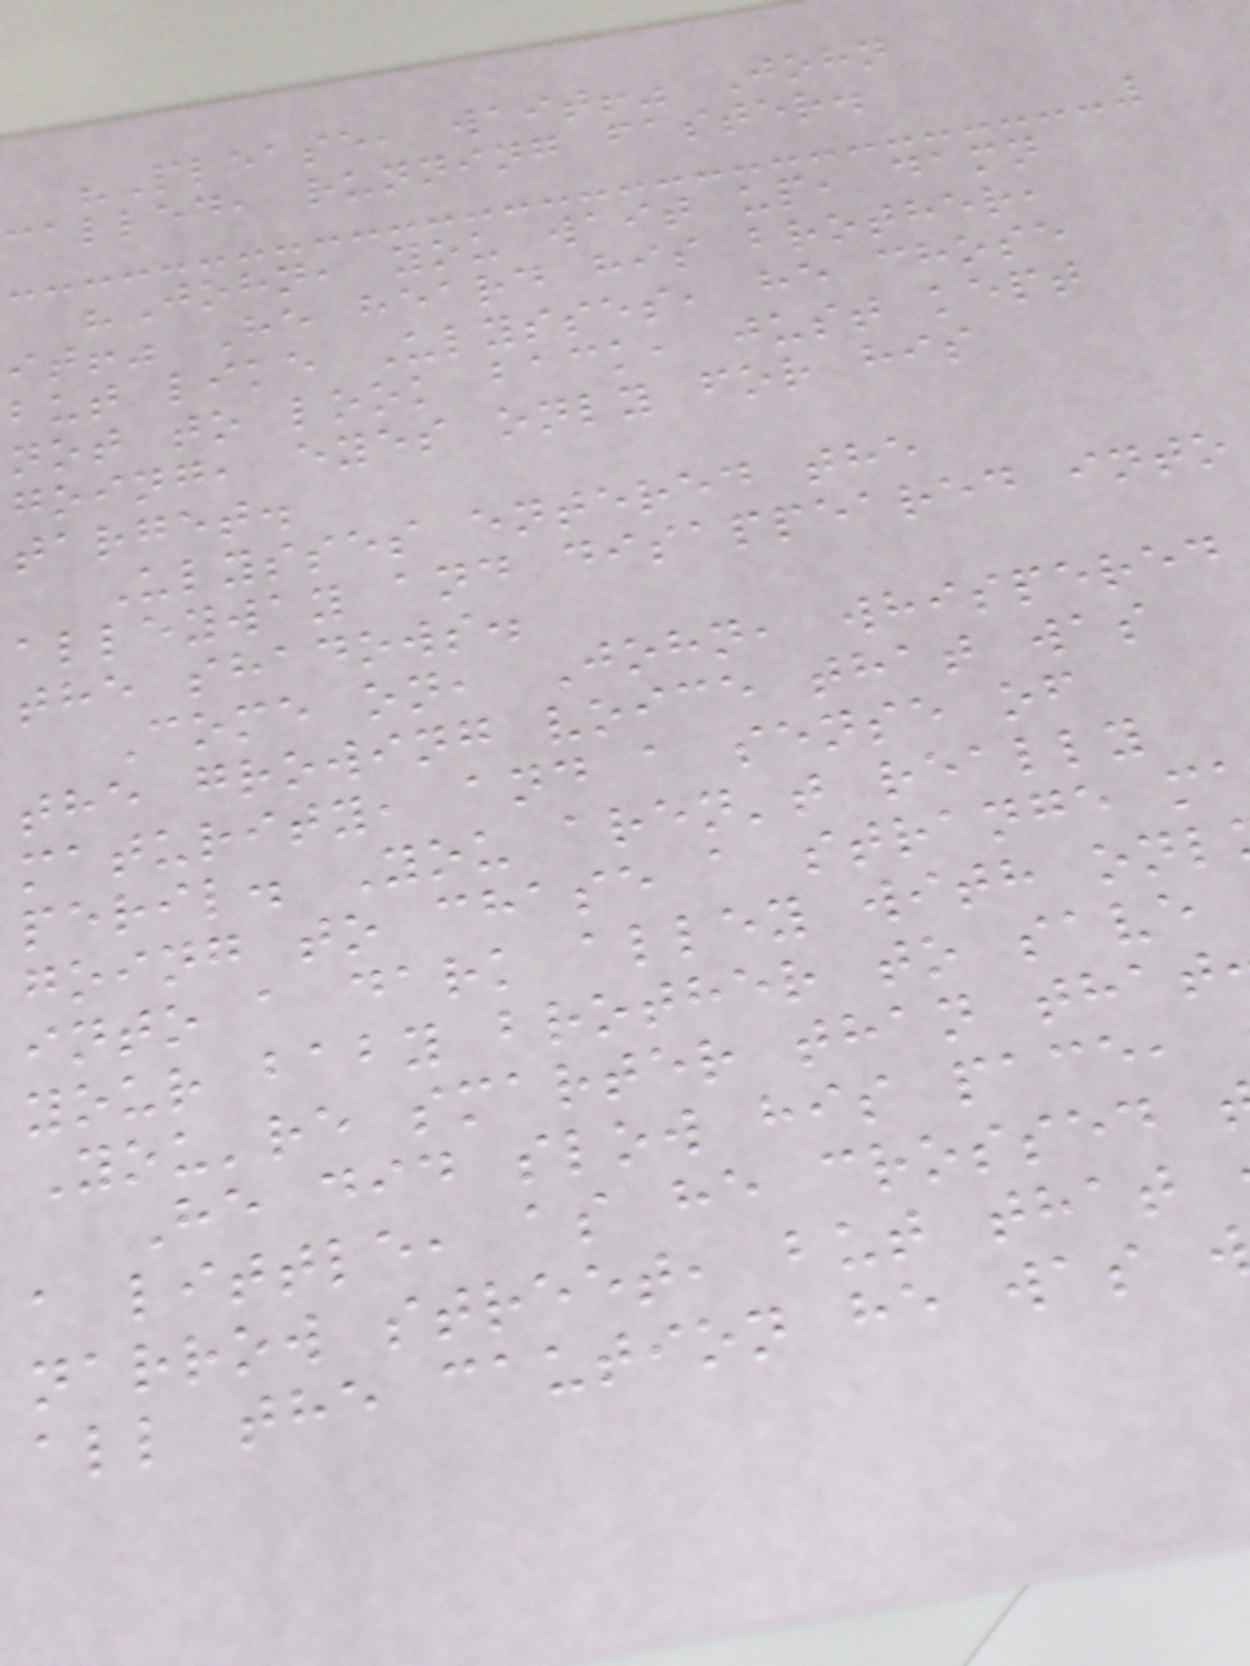"Please, wait!" John
called, running faster.
"John, you wait up, damn
it!" He heard his brother,
but like Ulysses, he chose
not to look back, just kept
going, eyes only for his
target.
Ulysses entered the
alleyway and disappeared into
the shadows.
Come on, John, whispered
the growing voice that was
maturity, and a sense of
peril. You aren't really
going to chase a strange m
into a dark alley with onl
your baby brother to save
You're smarter than that
He did slow his pace,
a little, as he crossed
narrow street, but that
all the caution he was
